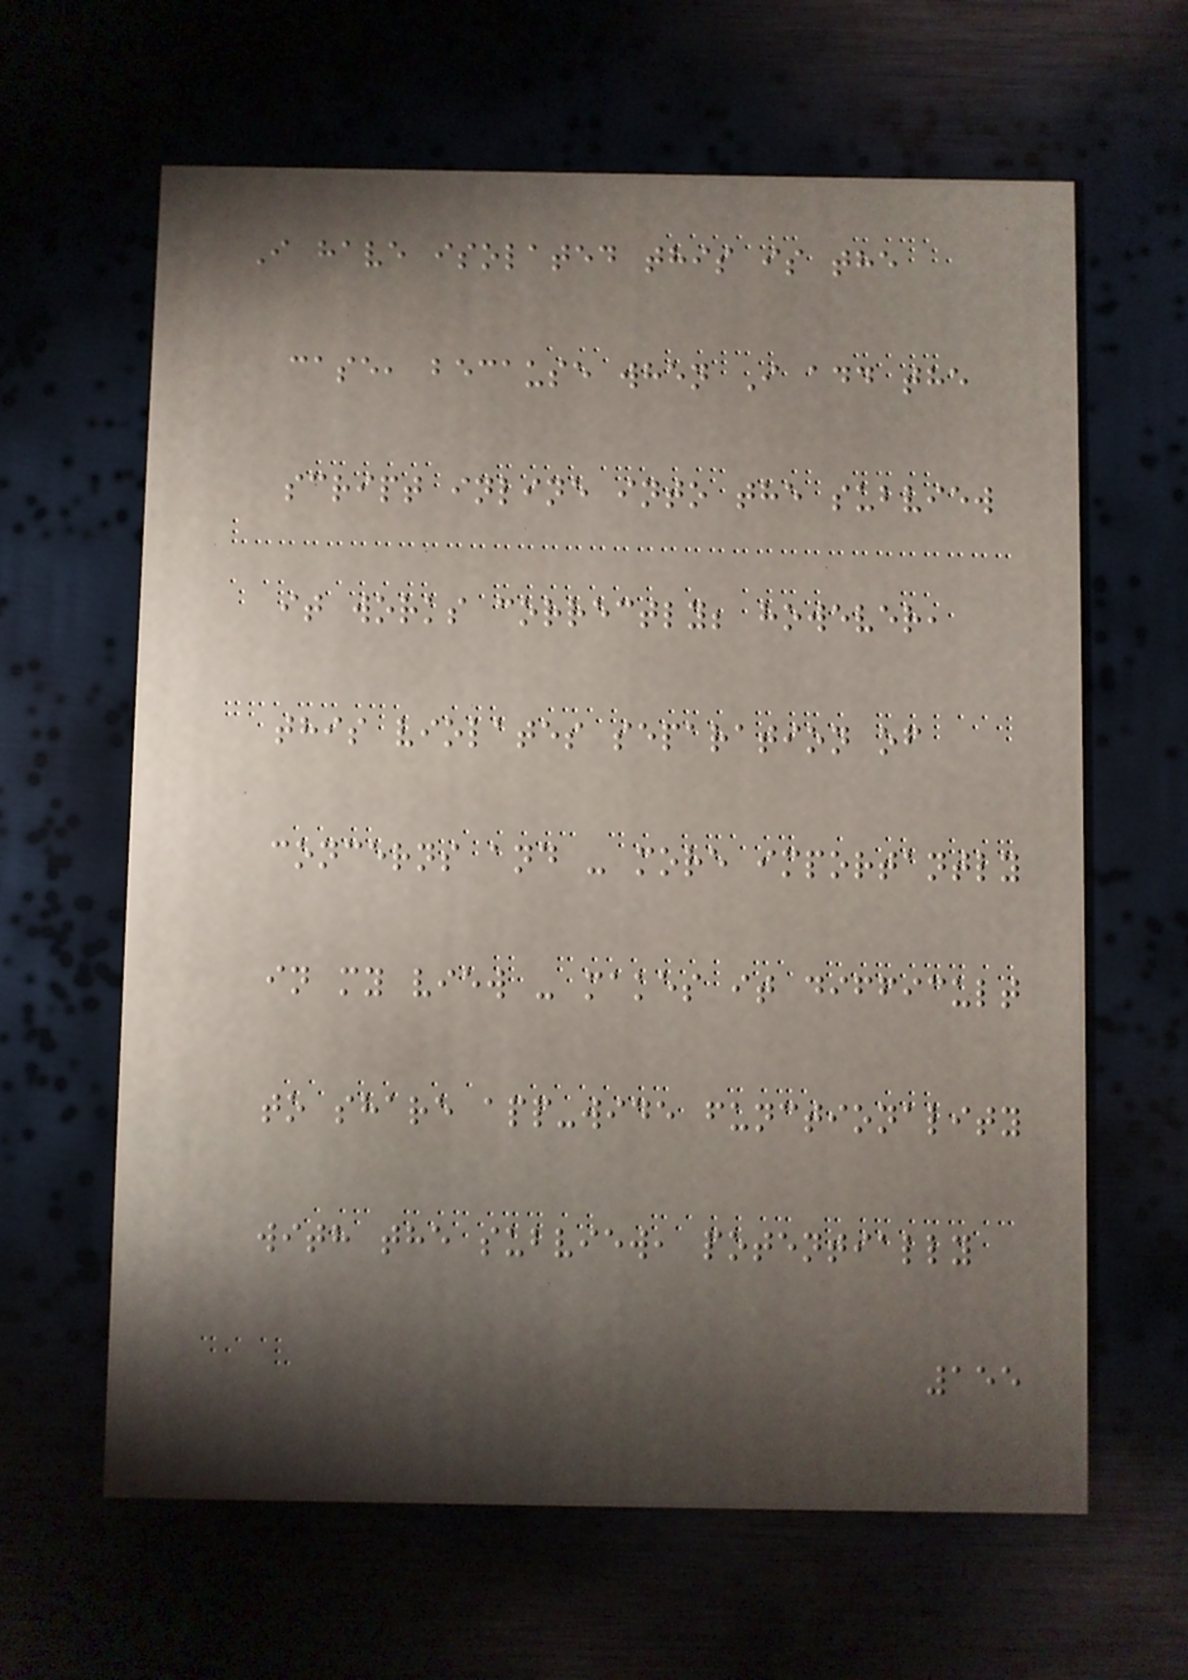I have isolated this is the
case, because when I add the
script inline into the subview
it works correctly; however,
this violates separation of
concerns and - more importantly
in my view - makes it difficult
to share app-wide functionality
with the subview, potentially
155
